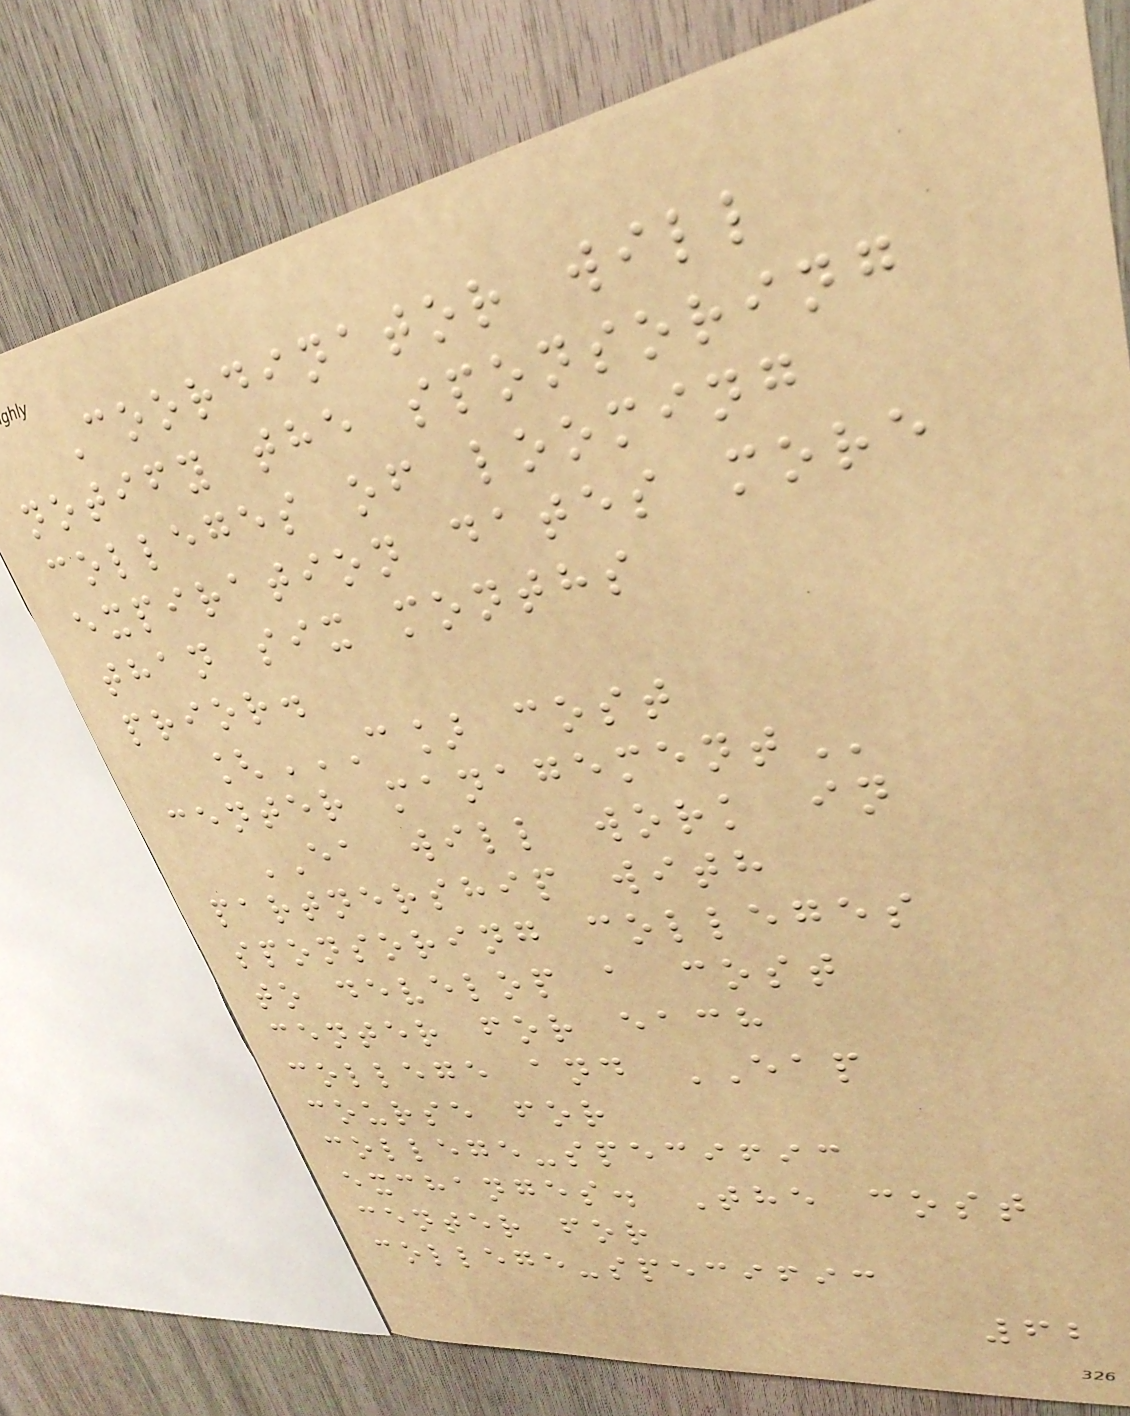Coordinator will
notify the sponsoring
colleges of looming
expiration dates more
than six months
prior.
[C] COST
CENTER MANAGEMENT
EA will work in
partnership with
sponsoring colleges
to develop a cost
center for each
college and EAP
course for
college-specific
exchanges. The cost
center for
college-specific
62
